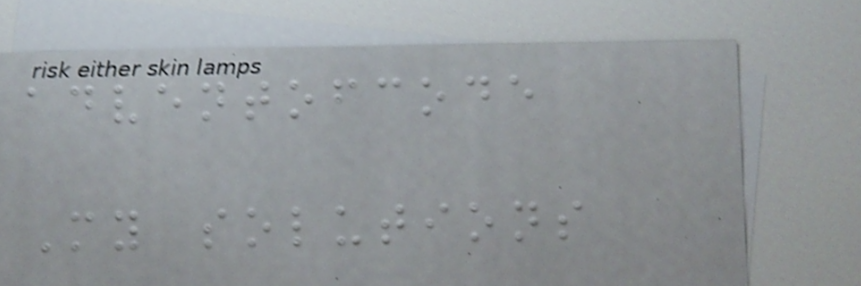adventofcode
My solutions
